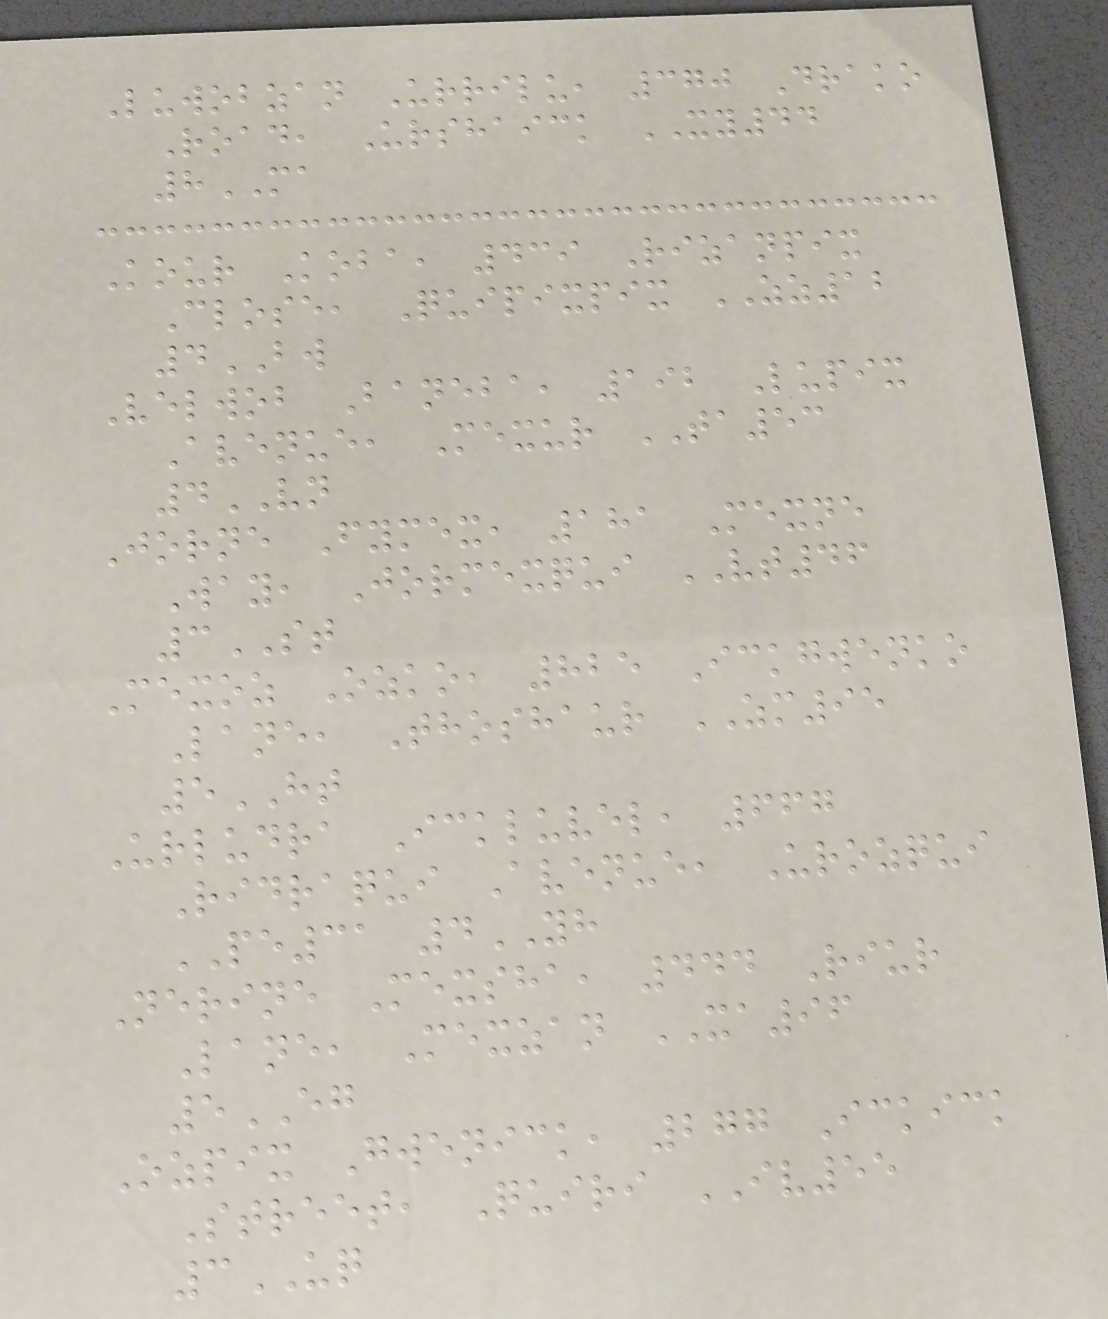Luwobzan Urrilu, 370 Drako
Road, Urshaick XY44
8MA
Kour Koba, 439 Rizanpix
Close, Quipixpix ZZ12
4BW
Velwob Baneba, 192 Lupix
Avenue, Mexur TA53
4VN
Jorne Fymex, 181 Mexne
Way, Jormexqui VT46
3ST
Mexoz Ozko, 825 Ickgwenko
Lane, Thoshaur ZM95
5HT
Urludra Ickluvel, 667
Ridraqui Avenue, Urozqui
PE31 4YH
Nerine Mexsha, 444 Riur
Lane, Mexzan XA96
5EG
Ozpix Gwenick, 277 Ickick
Street, Quiri IV55
3UQ
